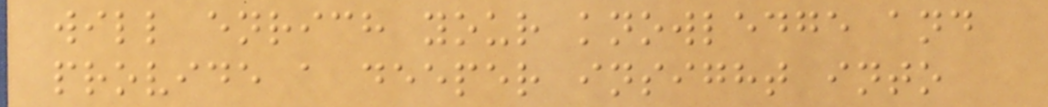will enrich your knowledge and
provide a deeper insight into
